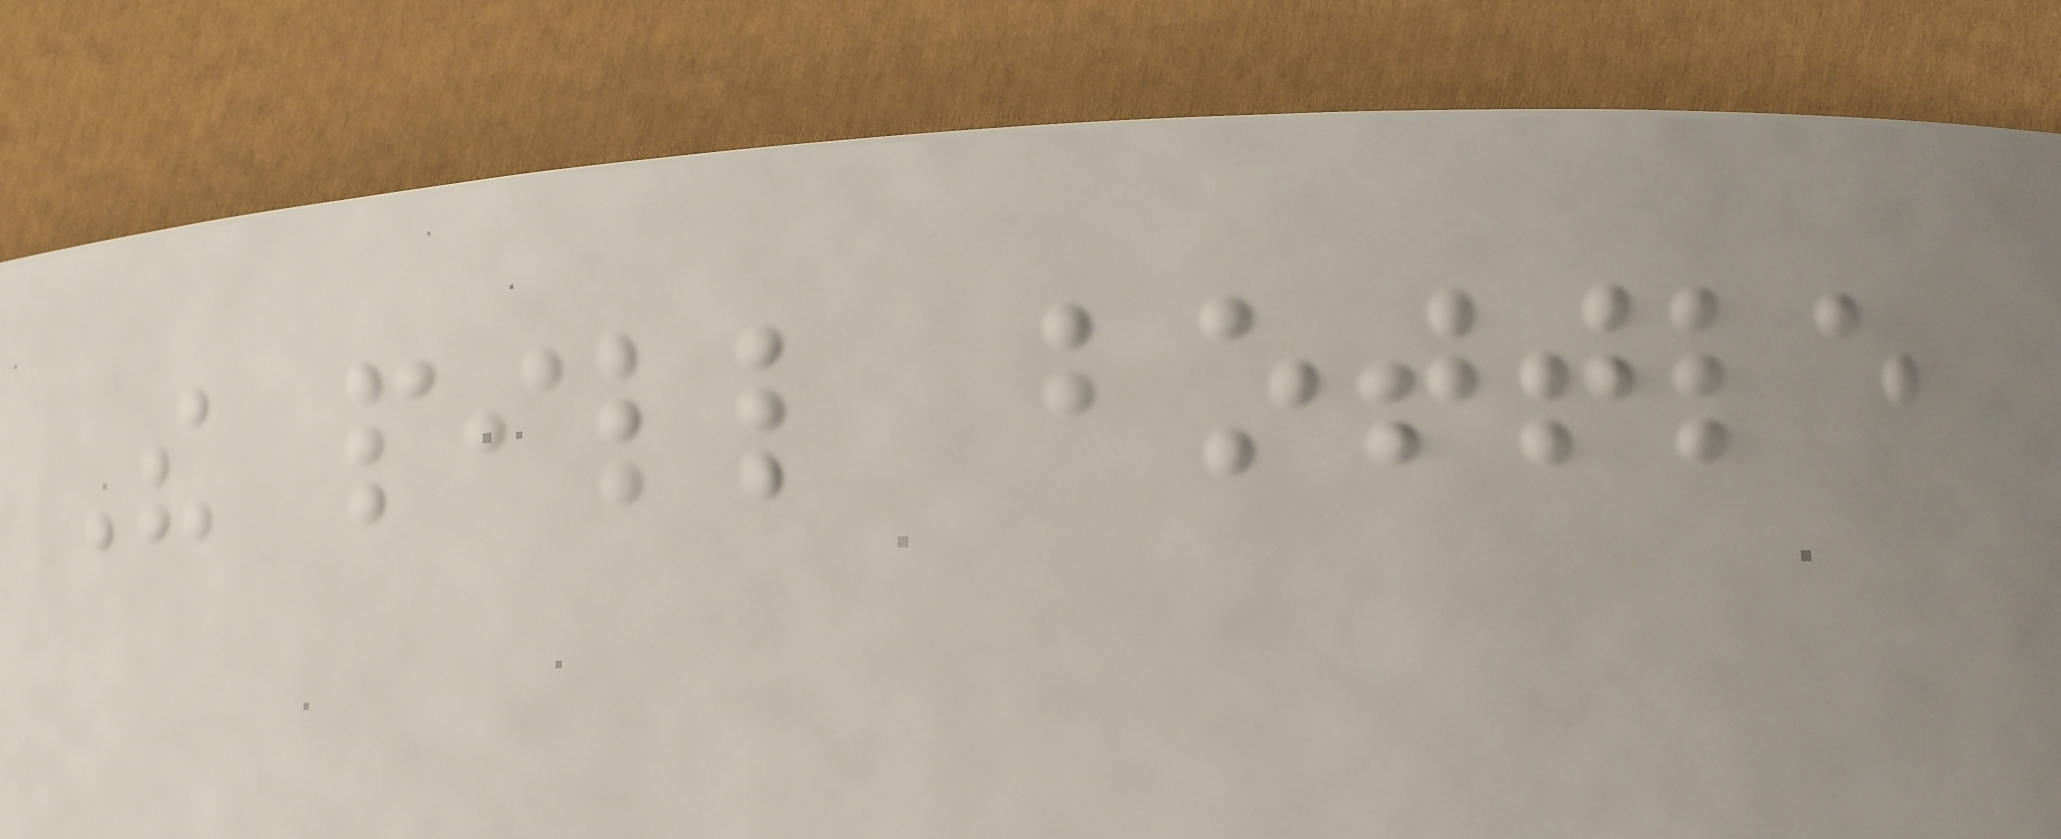The pill bottle
